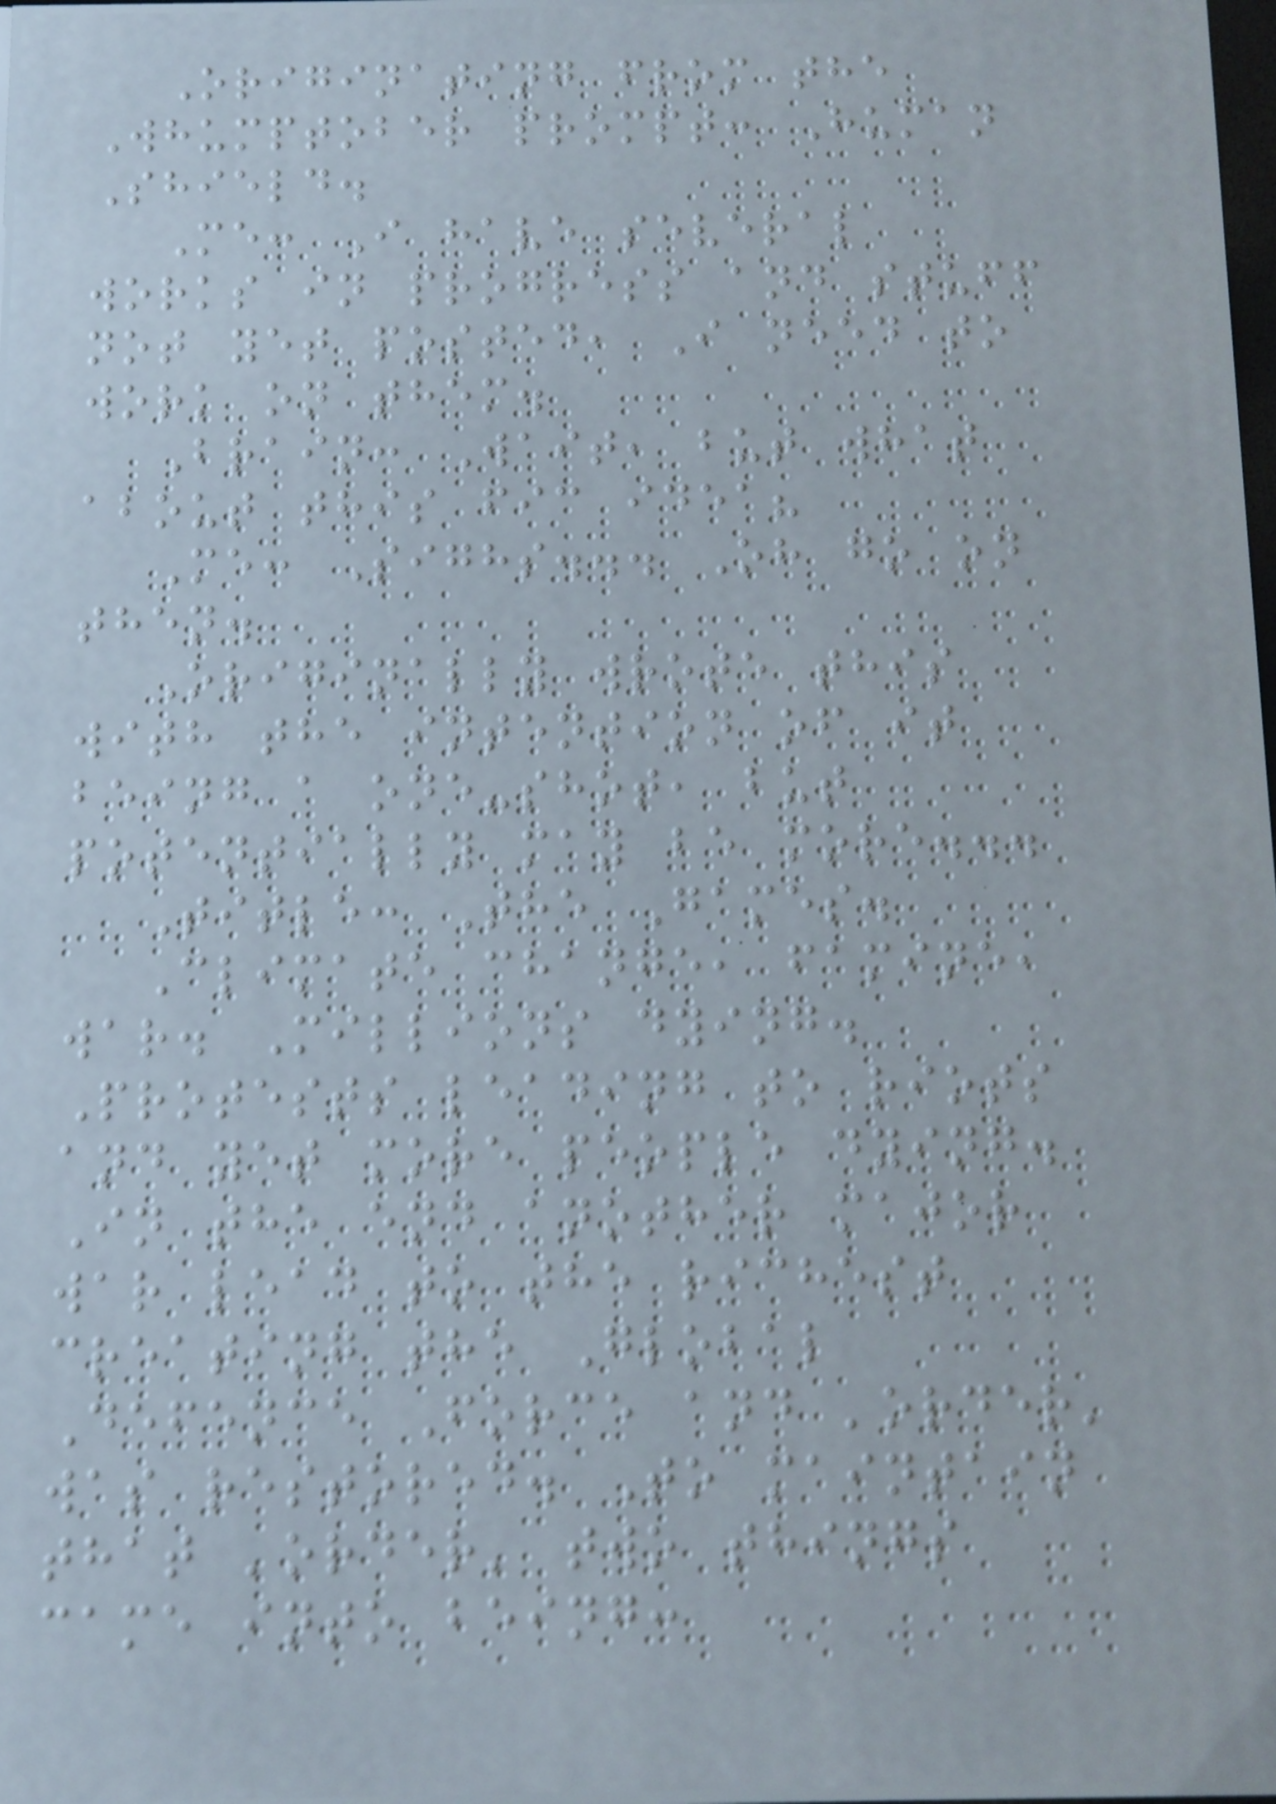Originating from the
Whumptober prompt: Human
Shield.
Me: I have several
works in progress and stuff
not yet posted, I need to
work on them.
Brain: Wait, but what
about this fic idea?
Me: Sighs... Oh go on
then.
Originally wrote this
with the intention of it
being a one-shot, but
potentially may be more...
Title: The Games.
Climate change, famine,
war. Millions dying.
Protests leading to riots
and yet more people dying.
In the end another major
war lead to the richest
creating the Global
Defence Force and 'order'
was restored. To maintain
that 'order' two things
came into being:
